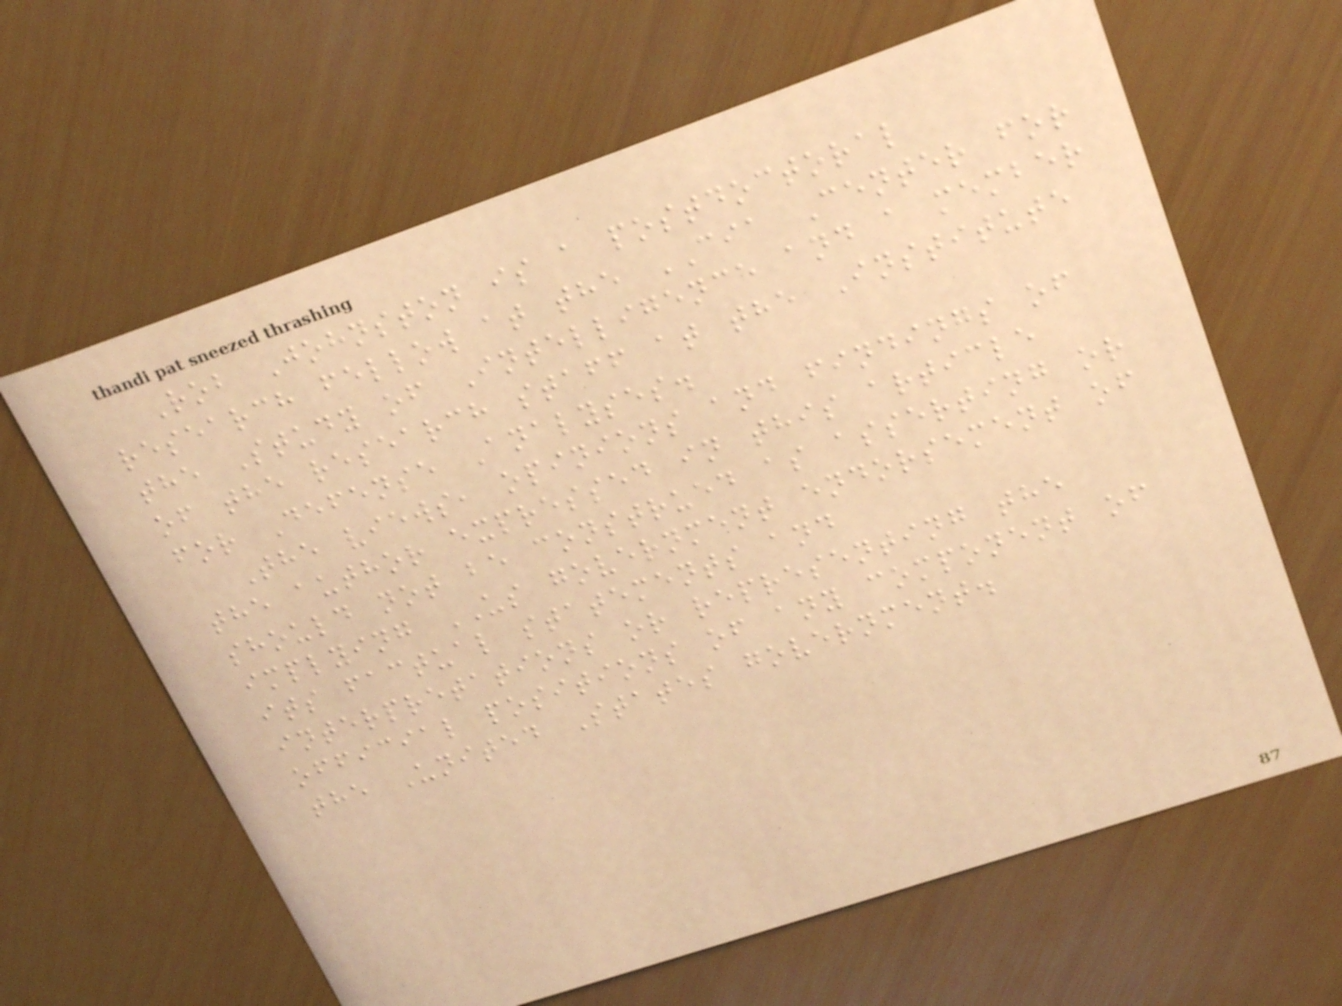Rob Johnston is a postdoctoral
research fellow at the CIA Center for
the Study of Intelligence and a member
of the research staff at the Institute
for Defense Analyses.
The views, opinions and findings of
the author expressed in this article
should not be construed as asserting or
implying US government endorsement of
its factual statements and
interpretations or representing the
official positions of any component of
the United States government.
